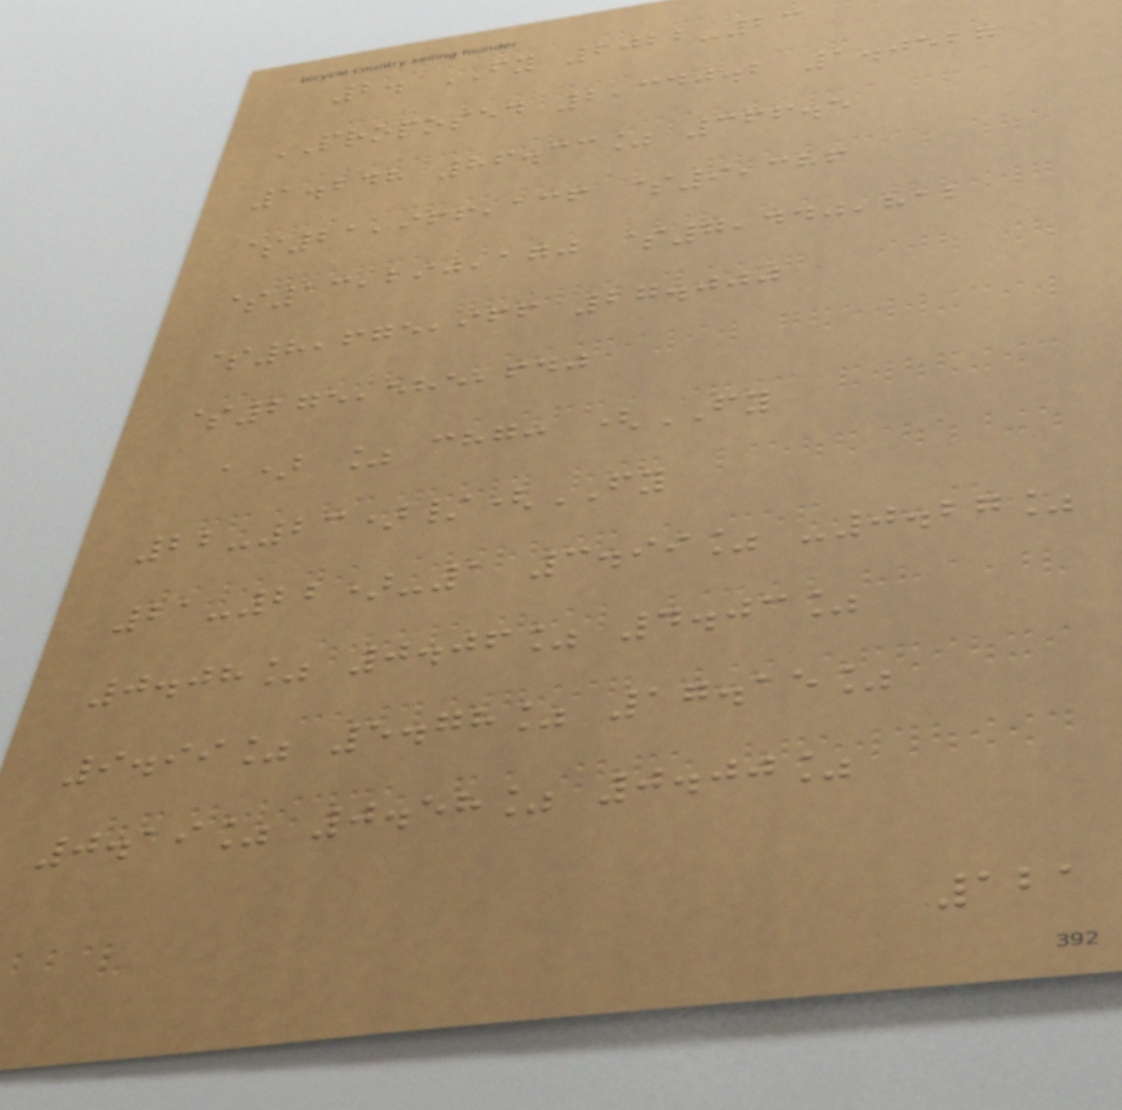2. FY 2022-23
PROPOSED 2,340.2 1.0527
1.248 86.33% 366.5
$21,966,136 $9,386
$13,290,170 $7,440,812
$8,675,966 27.000
$275,585,640
a) % chg: (FY
22-23)/(FY
21-22)-1 3.99% -0.27%
0.08% 0.06% 4.03%
9.99% 5.78% 17.15%
0.19% 0.58% 0.00%
121
